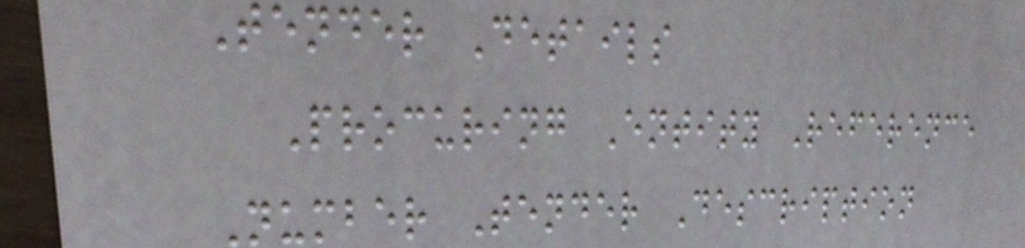Tender Details
Procuring Entity Reference
Number Tender Description
